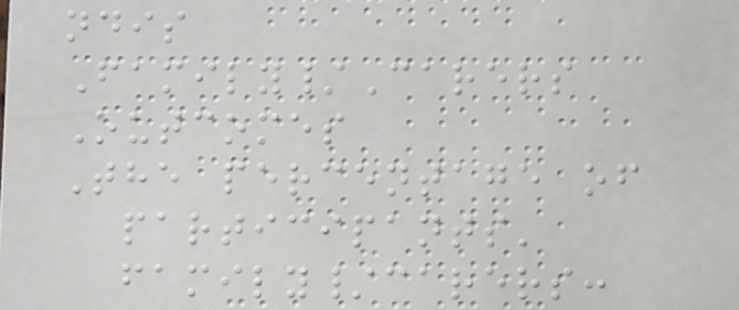ndis
Family/Carers
Outcomes
The percentage of
participants'
family/carers:
